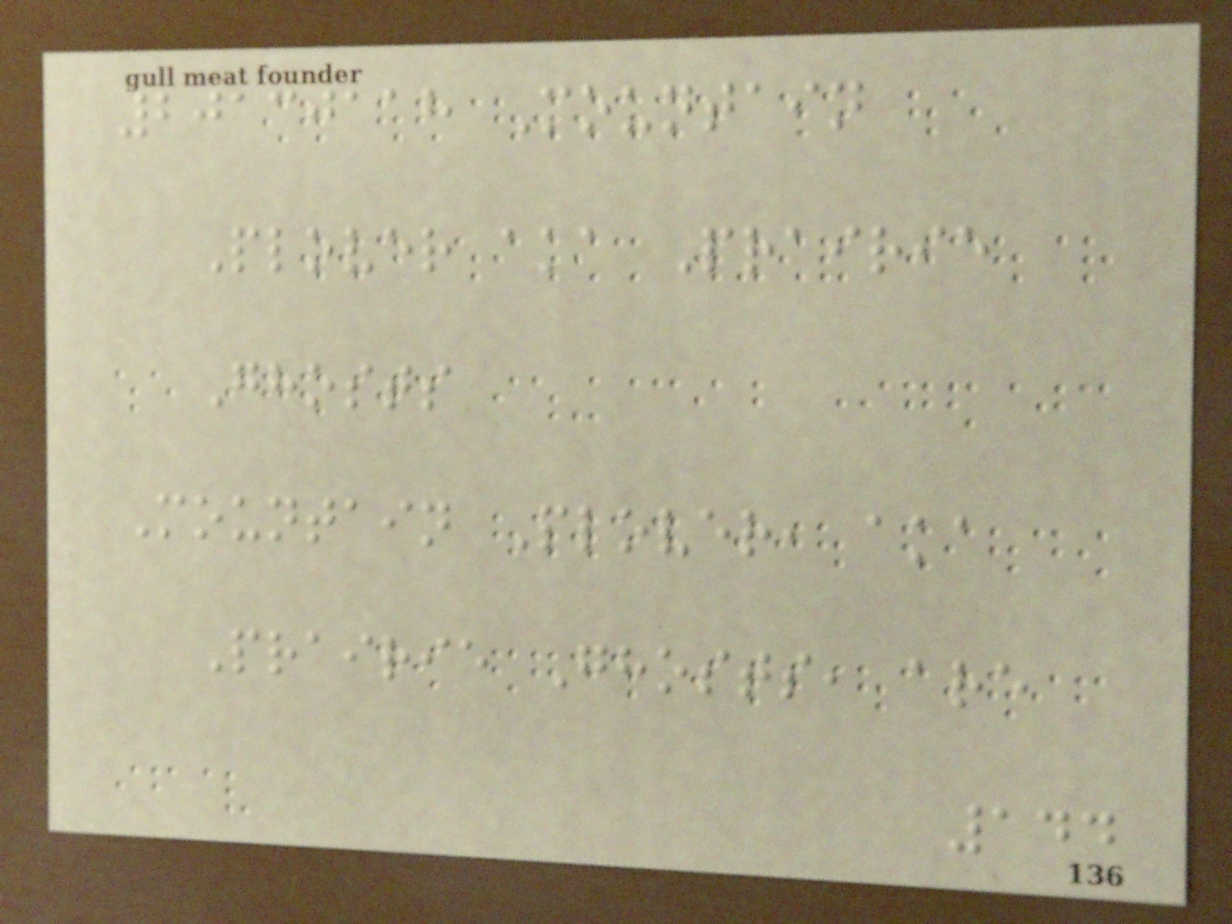20130118 Mountain
Plover aka Prairie
Ghosts
Mountain Plover, aka
Prairie Ghosts, are
144
